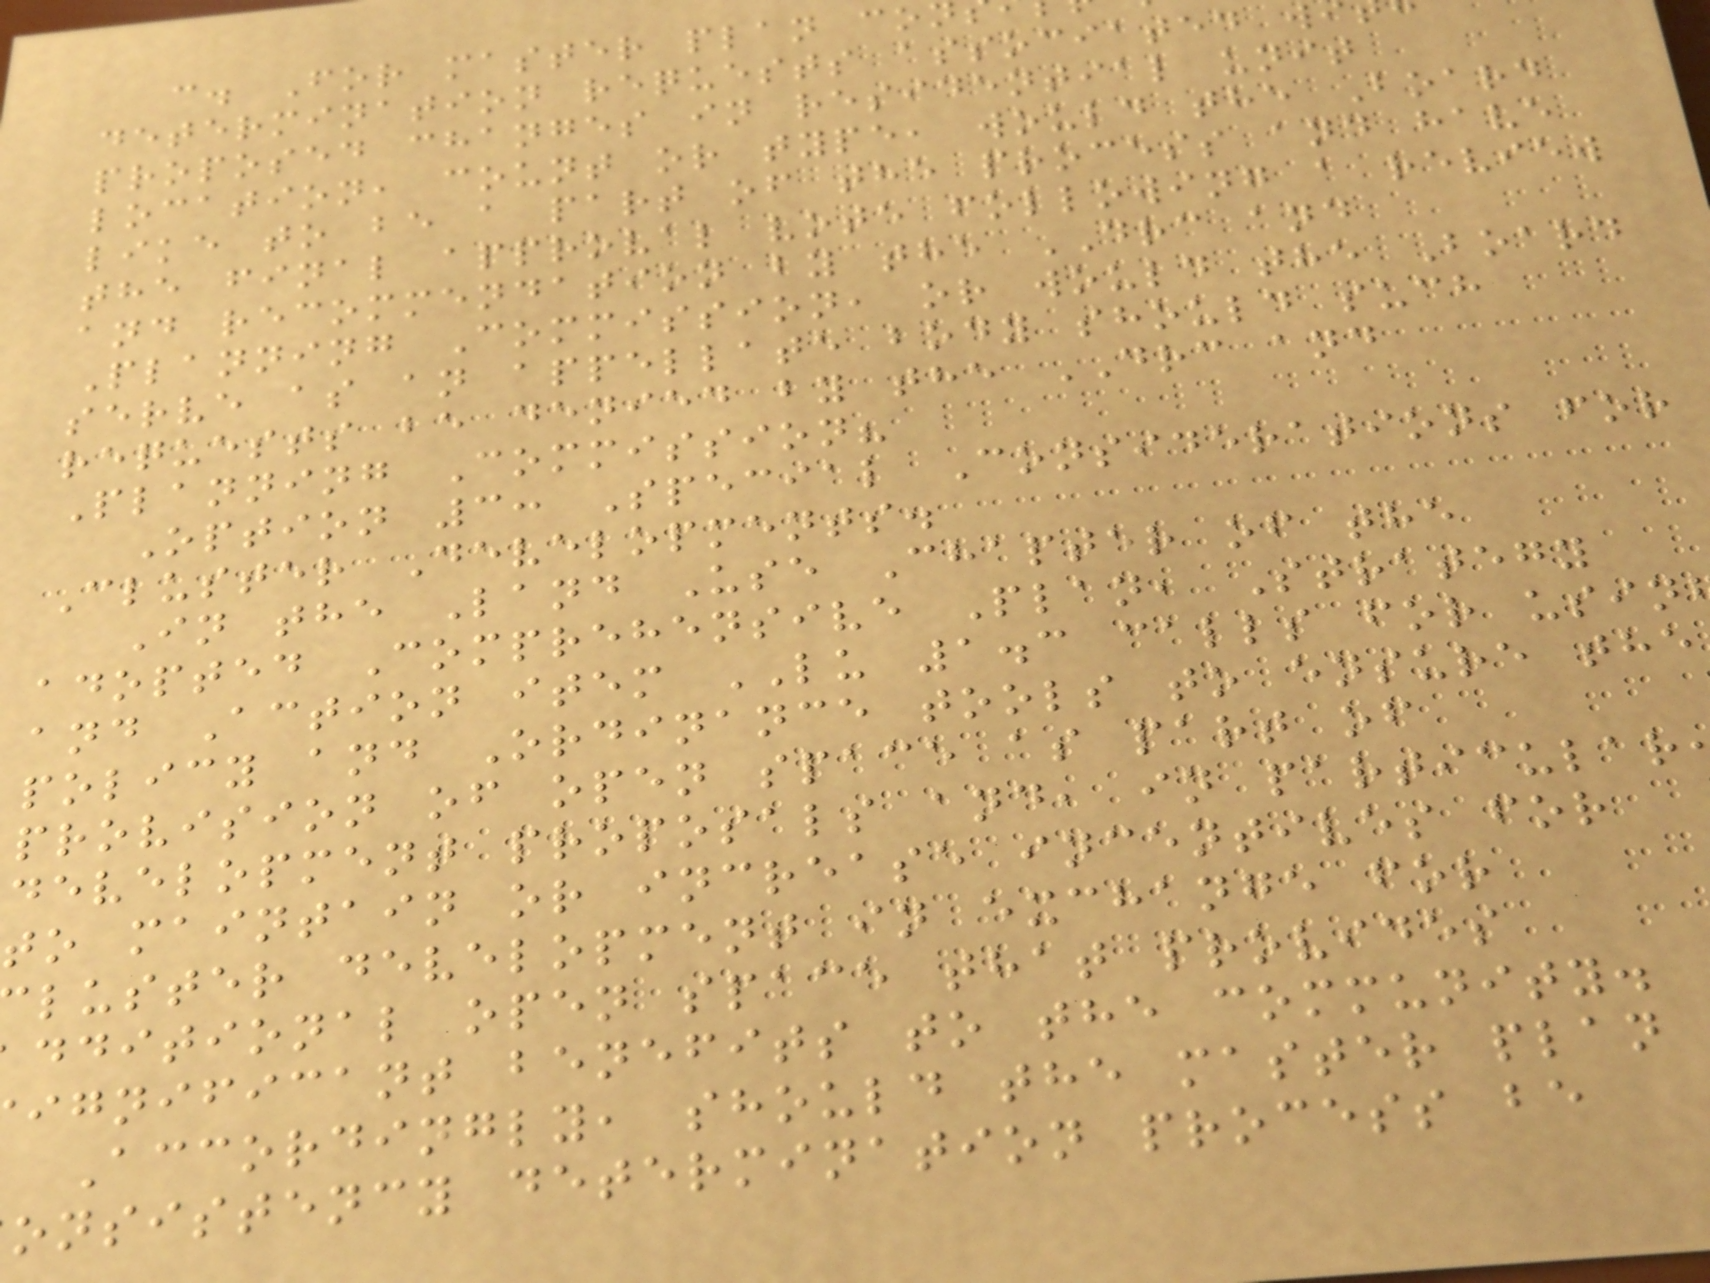c. For master plan co
determination requests associated w
proposed changes in residential unit
location, count or type, would the Board
like to be a part of the process and have
the final approval vote following a review
and recommendation by the DRC and
Planning Commission, or would the Board
serve as an appellate body should such
requests be denied by the DRC and
Planning Commission?
Option 3: Special Considerations for
Cluster Developments.
In the Land Use Chapter of the
adopted Comprehensive Plan, Strategy
and Action item LU 1.3 calls for usin
policy and Ordinance tools to ensure the
provision of open space as part of
development proposals and, in particular
to maintain or increase incentives for
luster development in exchange for
dditional open space that provides
ignificant benefits to the community.
Accordingly, should the master plan
onsistency determination process be
